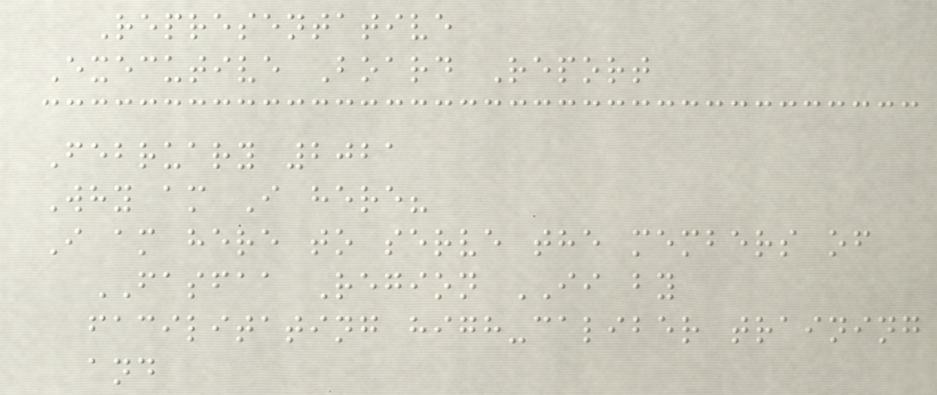Representative
Executive Board Report
February 2021
Why am I here?
I am here to serve the members of
FASFAA Region II by
facilitating high-caliber training
and
